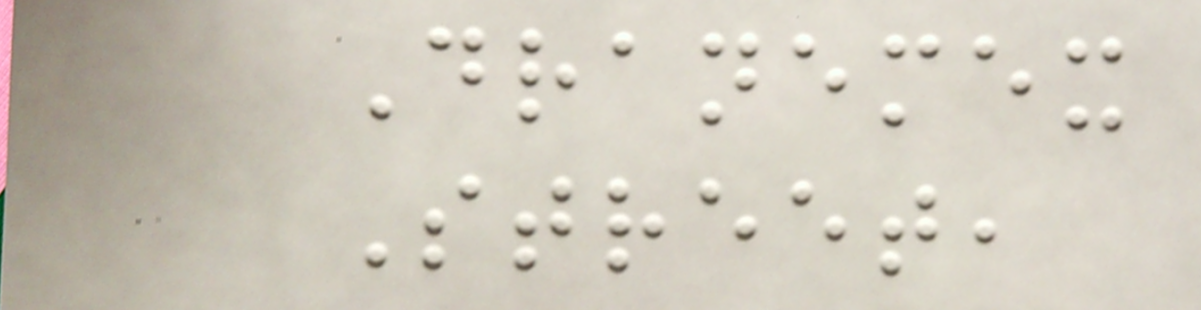Dranemex
Street,
